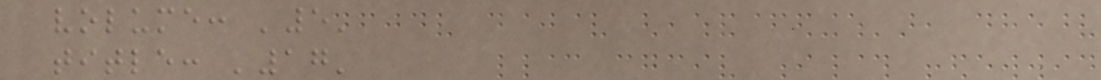volume: '5'
title: '17'
